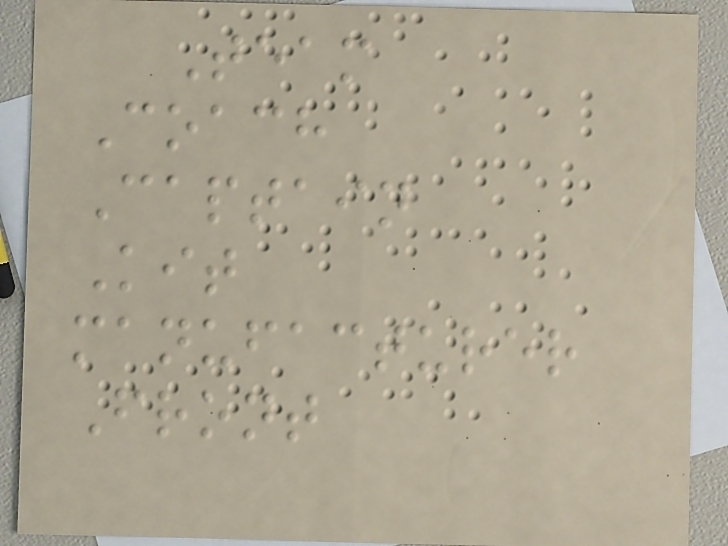Team
Coach
Captain
Kit
manufacturer
Front
